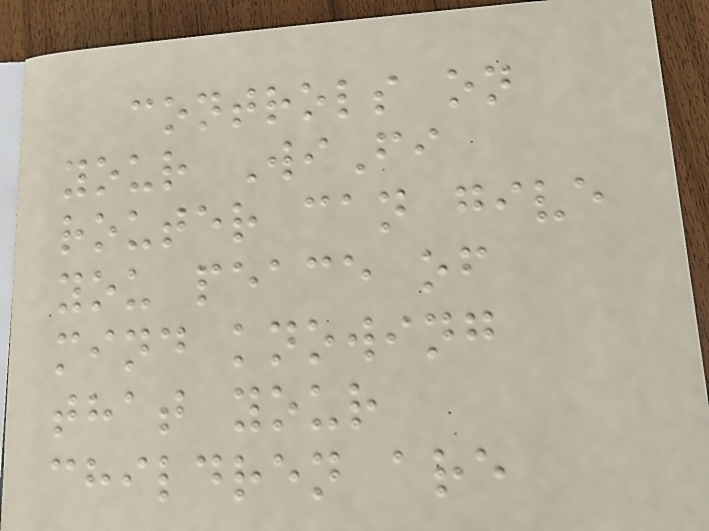controls on
your WiFi
router can give
you peace of
mind knowing
that your
children are
